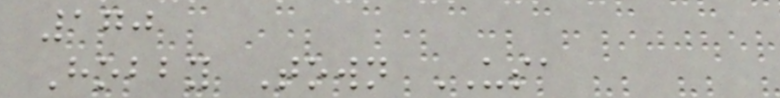170
Hobby Town USA
